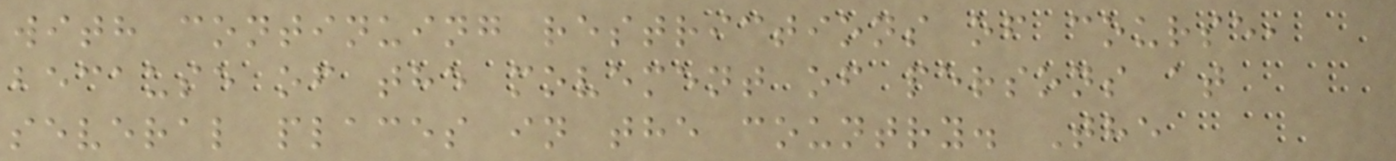with continuing restrictions of course,
because of the movement of persons at
several places in the country. The
